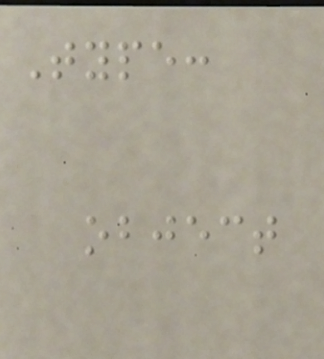Type:
object
